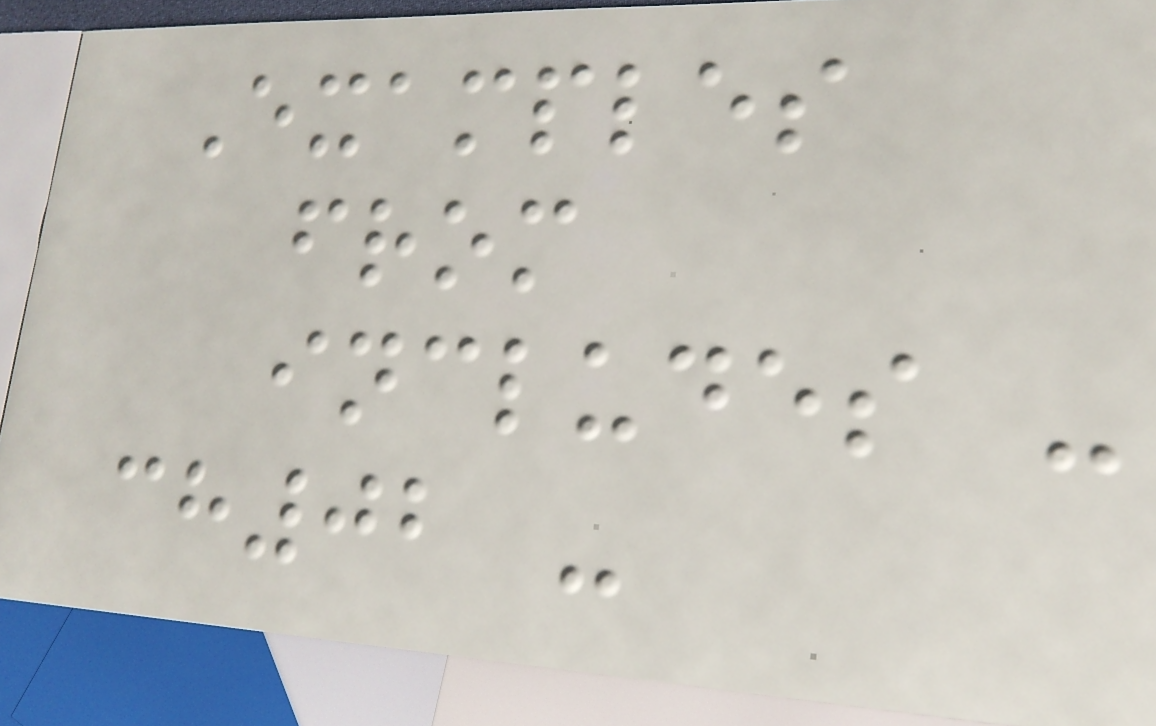Examples
from
includes -
ch02 -
